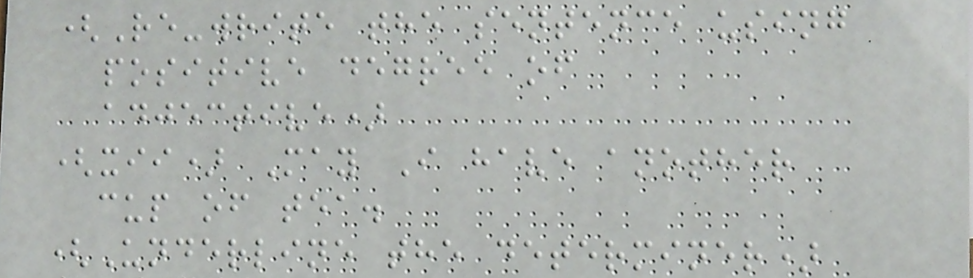(Re-write the sentence using
positive degree of
adjective)
(xii) May I have another
cup of tea.
(Underline the determiner)
